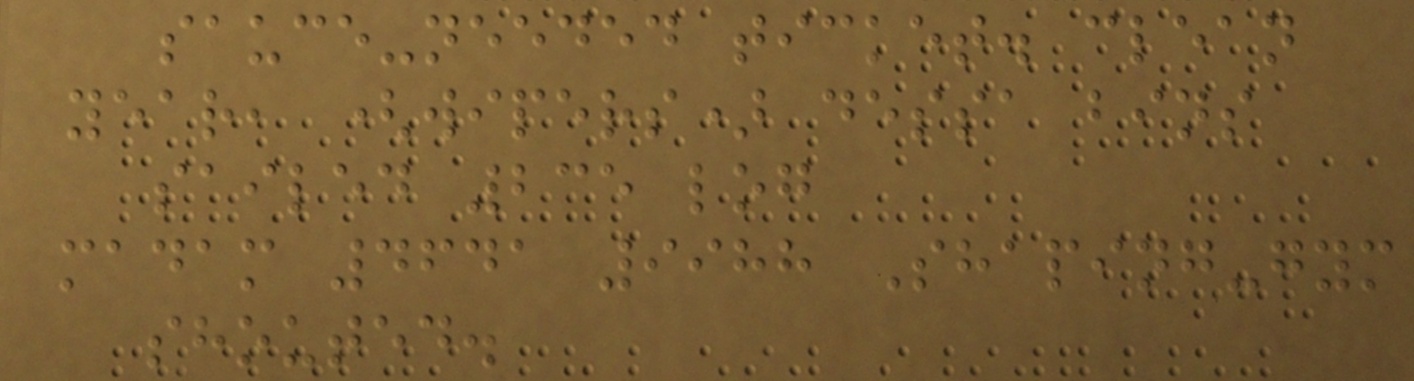sauce-needed ticket. clean
year, (wipers) dessa bins
sailed 235 log
madam 4641 9988 Shaping-gym
shouted.
